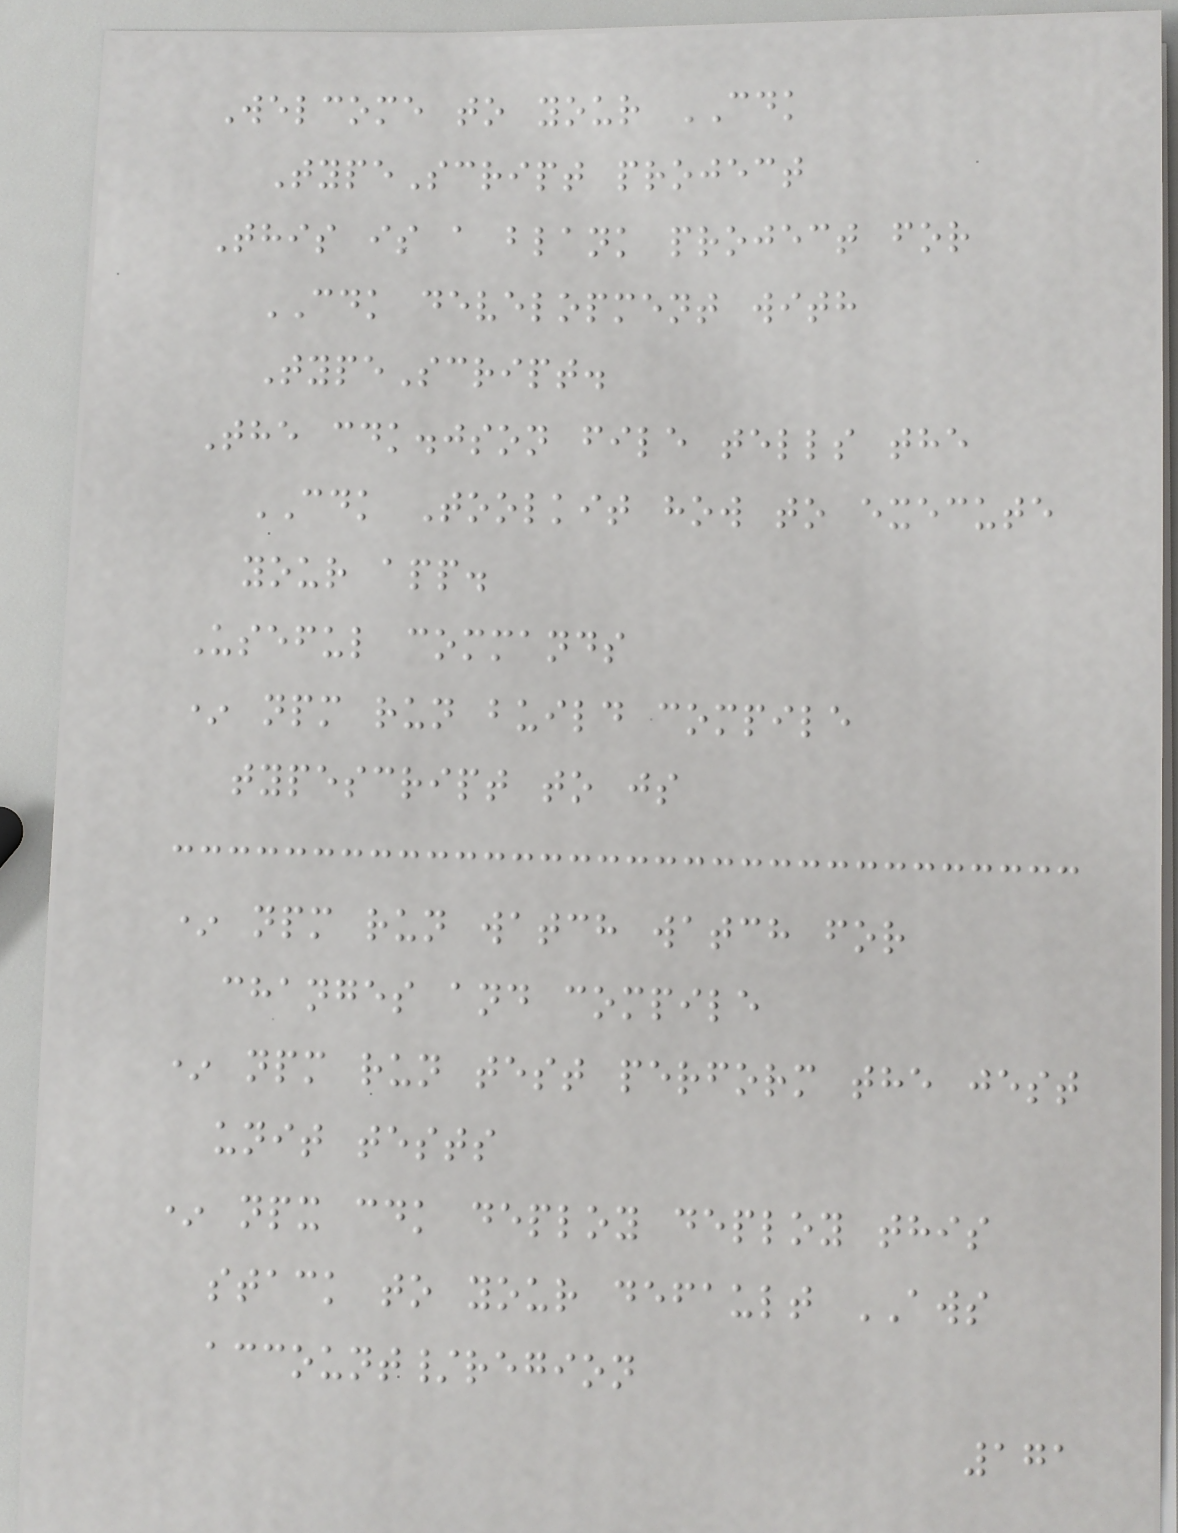Welcome to your CDK
TypeScript project
This is a blank project for
CDK development with
TypeScript.
The cdk.json file tells the
CDK Toolkit how to execute
your app.
Useful commands
* npm run build compile
typescript to js
* npm run watch watch for
changes and compile
* npm run test perform the jest
unit tests
* npx cdk deploy deploy this
stack to your default AWS
account/region
171
